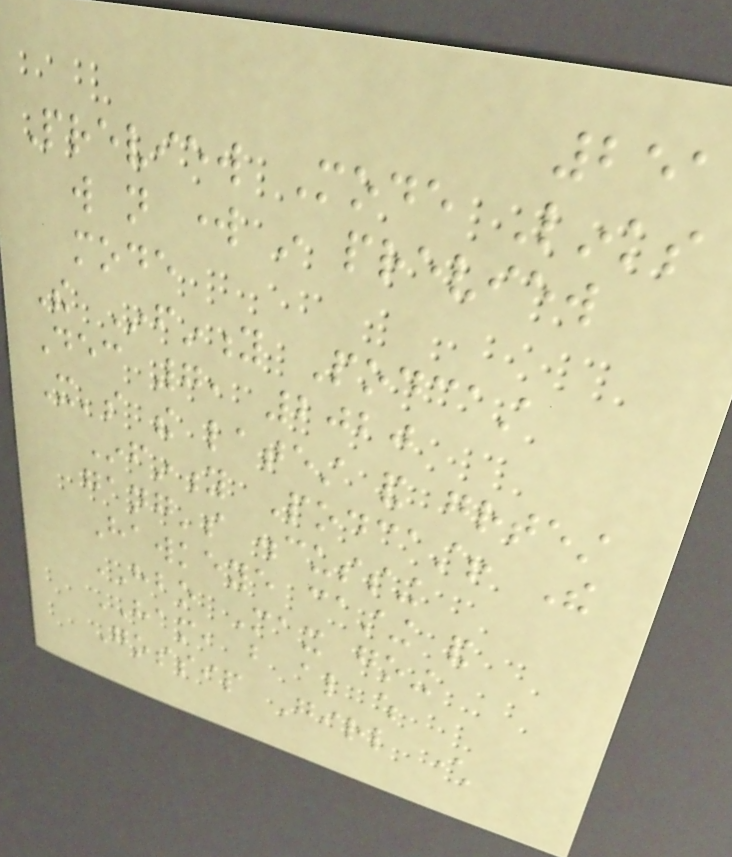251
Preview Mode Links
will not work in preview
mode
The Infinity Podcast
Dec 7, 2020
It's the latest and greatest
Infinity Podcast! The
gang's discussing
Hawkeye casting and
HBO Max going
HAM, but also which
Gossip Girl character
